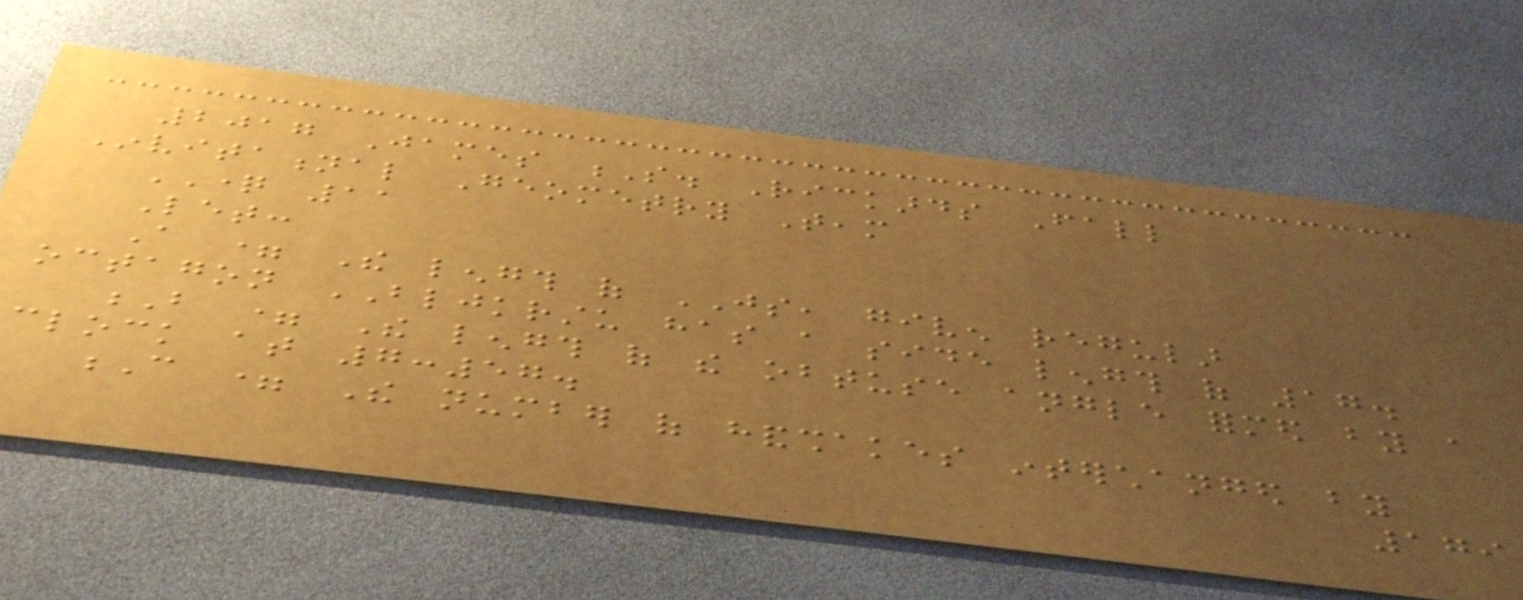2017 James S. Rickards Fall
Invitational Geometry Team
QUESTION 11
Let:
A = The length of JS, given regular
octagon BLJKRSTU has a side length of 17.
B = The length of the obtuse angle formed by a
clock at 7:57.
C = The number of handshakes interchanged by
179
